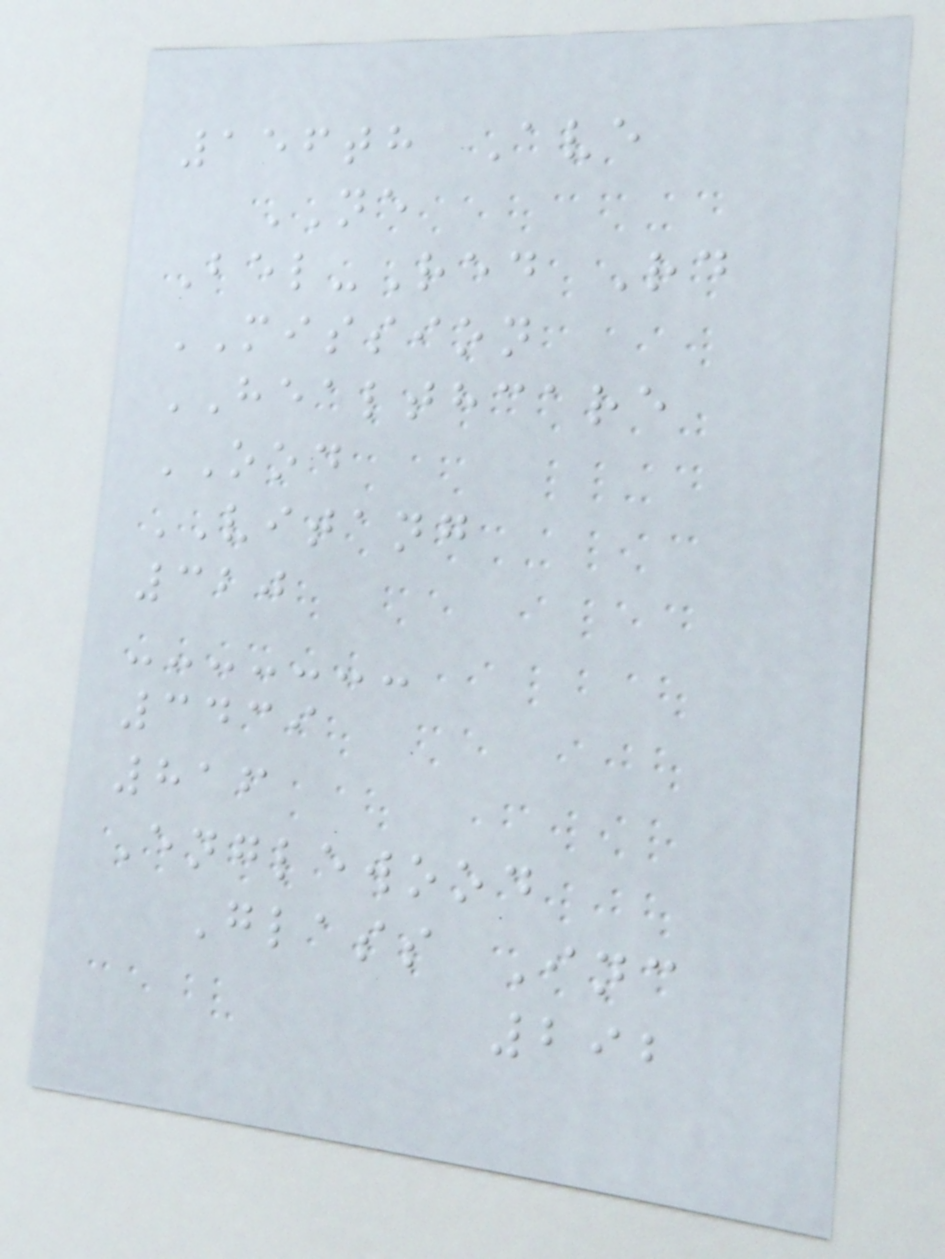156th Ave
NE
Bel-Red Rd
MISSION
HEALTHCARE
OOD
VITANG
320
3439
816
Englewood
Glass Inc
292
